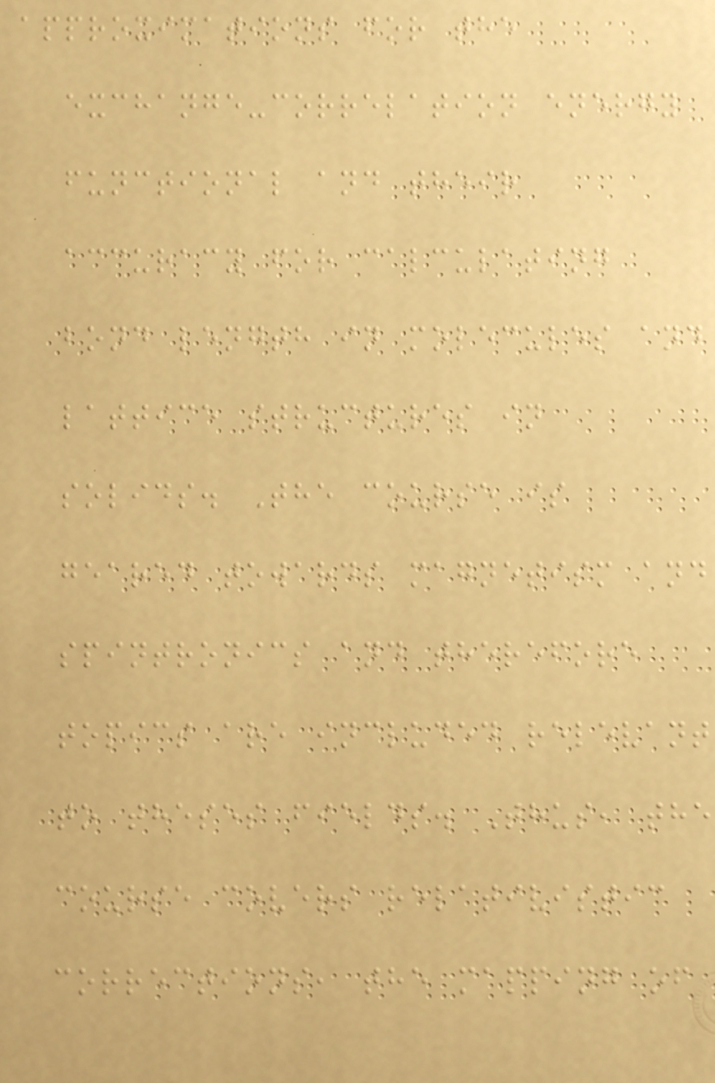approximations for the
exchange-correlation energy
functional and their
accuracy for calculating
bond length in molecules and
lattice structures in
solids. The course is
geared towards magnetism and
spintronics and therefore
topics are included relevant
to theses fields. Thus, the
course covers relativistic
corrections, the mapping of
